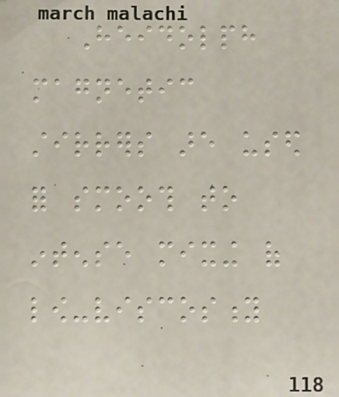Heidolph
magnetic
stirrers are used
for smooth to
intense mixing of
low-viscosity
